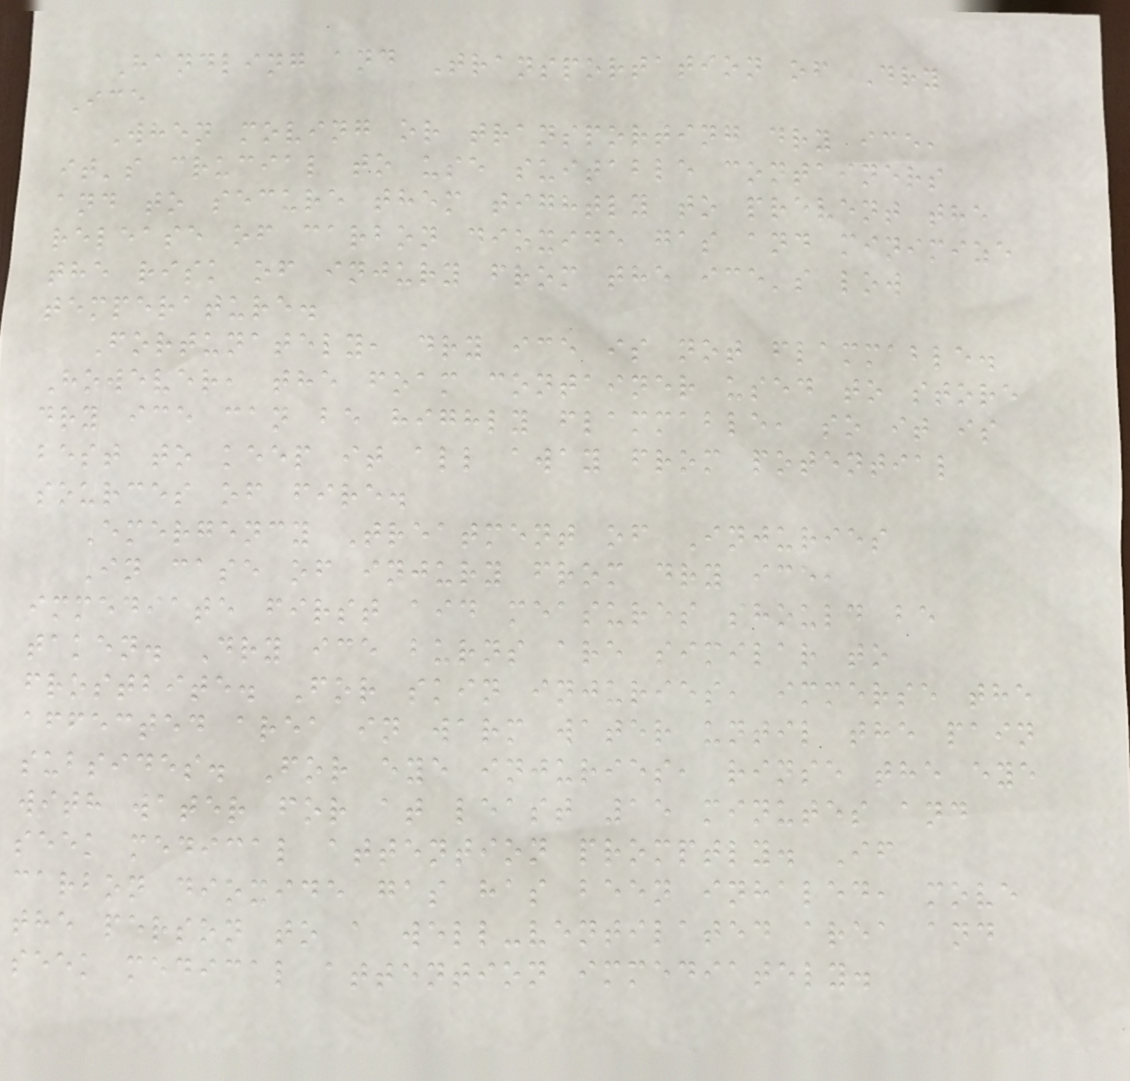Handling and Transportation of Dry
Ice
When moving or transporting dry ice,
it's crucial to use suitable containers
and to secure them tightly to prevent the
release of carbon dioxide gas and minimize
the risk of injury from the ice's low
temperature.
Fortunately, dry ice is not flammable.
However, the foam container used to store
dry ice can be highly flammable, so it is
best to keep it all away from potential
sources of fire.
Emergency Treatment of Injuries
In case of injury from dry ice,
immediate first aid measures should be
taken. Dry ice burns are similar to
frostbite. For skin injuries, immerse the
affected area in warm water until the pain
subsides. For eye injuries, rinse the eye
with water for at least 15 minutes and
seek medical attention promptly. If
carbon dioxide gas has been inhaled, move
the person to a well-ventilated area and
seek medical attention immediately.
